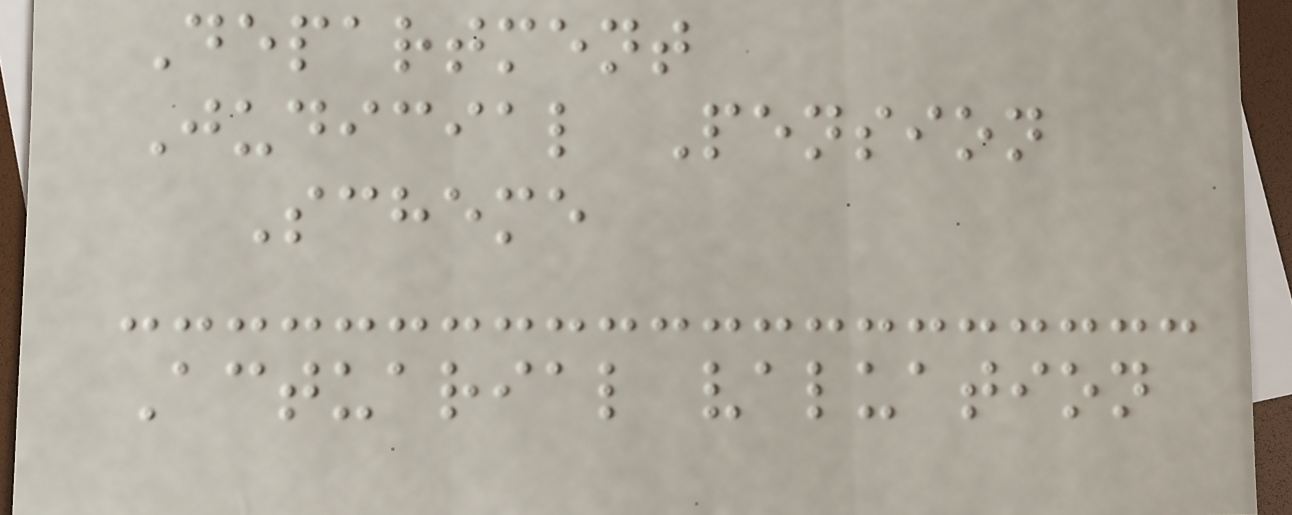Department
Judicial Pension
Scheme
Actuarial valuation
